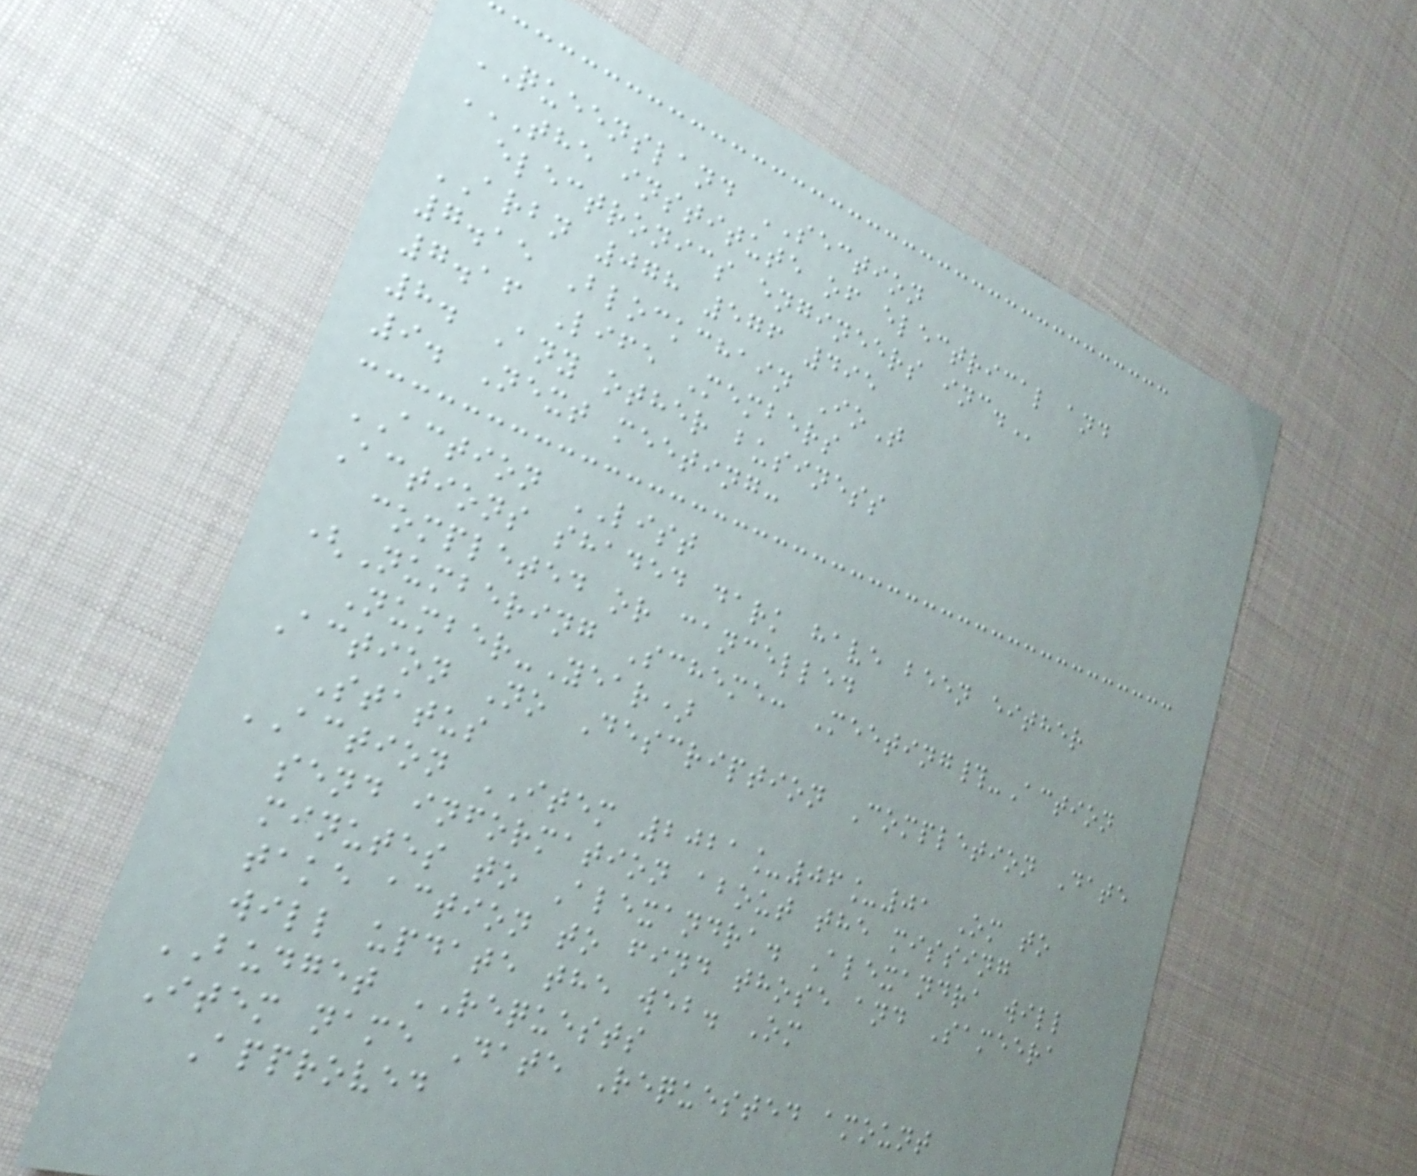QUEENSLAND SECTION
THE INSTITUTE OF ELECTRICAL AND
ELECTRONICS ENGINEERS INC.
ARBN 078 576 495
7.15 Blockchain IoT
7.16 Life Members
8. Any other business
9. Next meeting:
ACTION LIST
Actions shaded dark have been either
completed or cancelled
(Numbering Scheme: Meeting#-Action
Number-Year)
Action No Description Completion Date
Status
ACTION ITEM 2021_06_01 Om to
send information about the missing
minutes to Alexandra. Alexandra will
take action to find those and Sameera
will update the web. Om
BUDGET REQUESTS
Item name Date Requested amount
Approved
